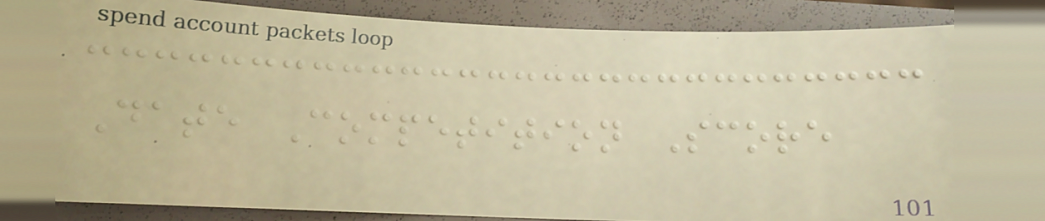Date Competition Score
